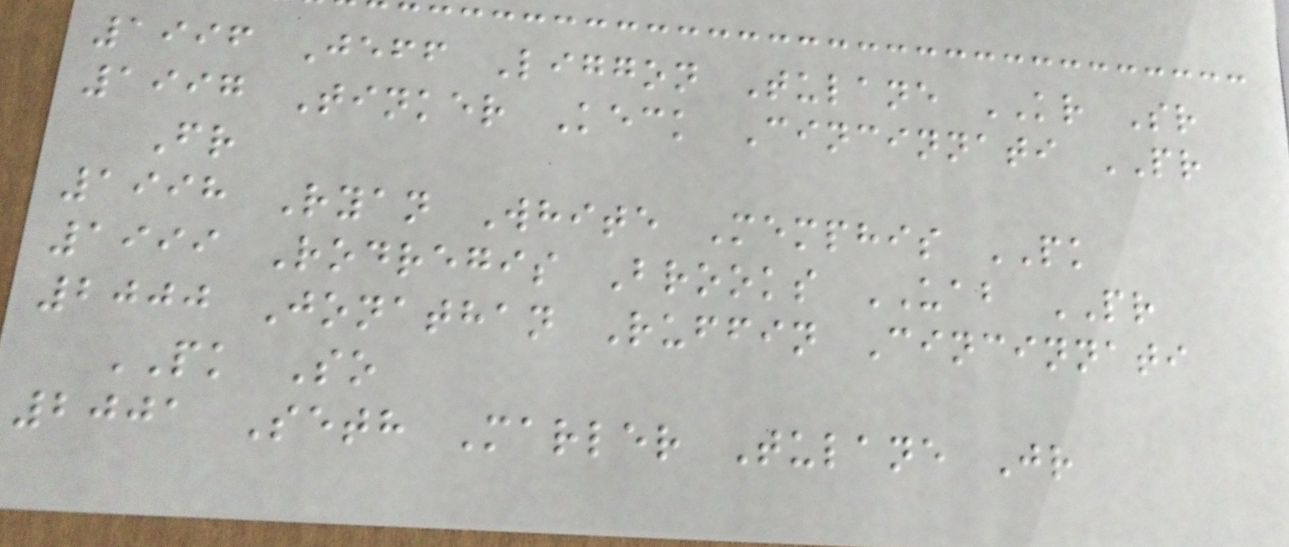1996 Jeff Liggon Tulane KR Sr
1997 Tinker Keck Cincinnati PR
Fr
1998 Ryan White Memphis PK
1999 Rodregis Brooks UAB PR
2000 Jonathan Ruffin Cincinnati
PK So
2001 Seth Marler Tulane Jr
